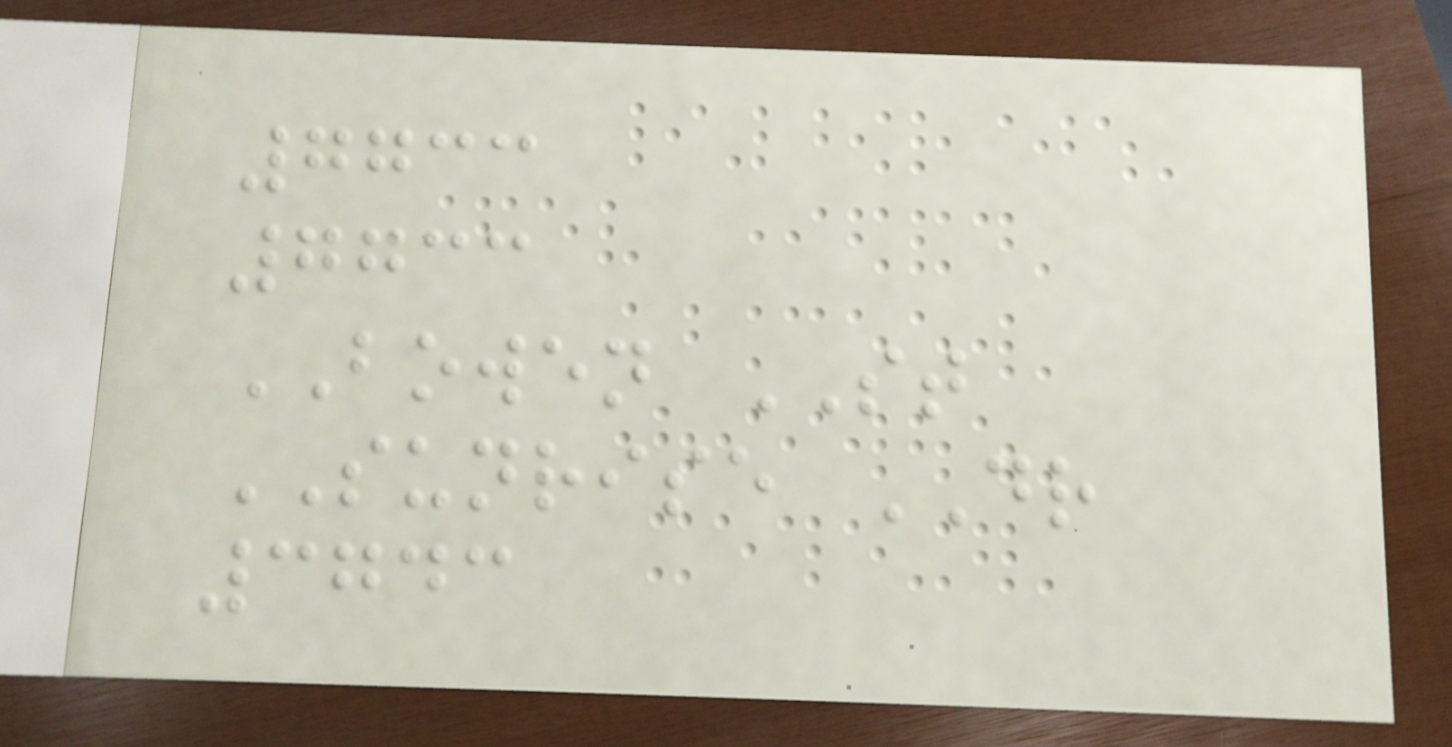7733
7733
BOWEN ST
SUNRISE DR
3743
